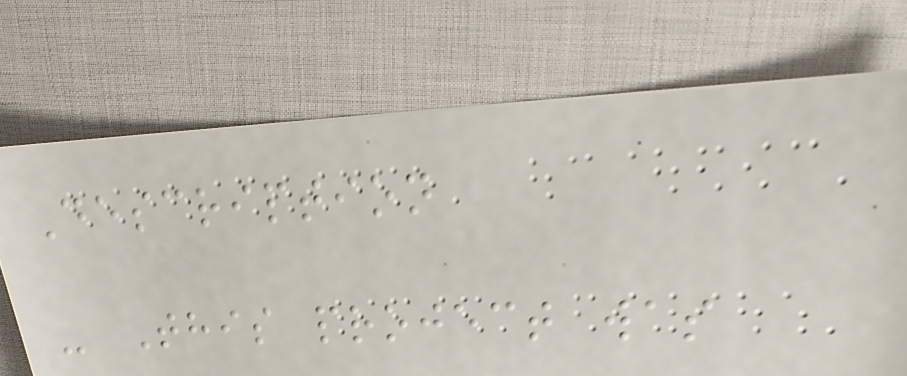Description
- This project was
